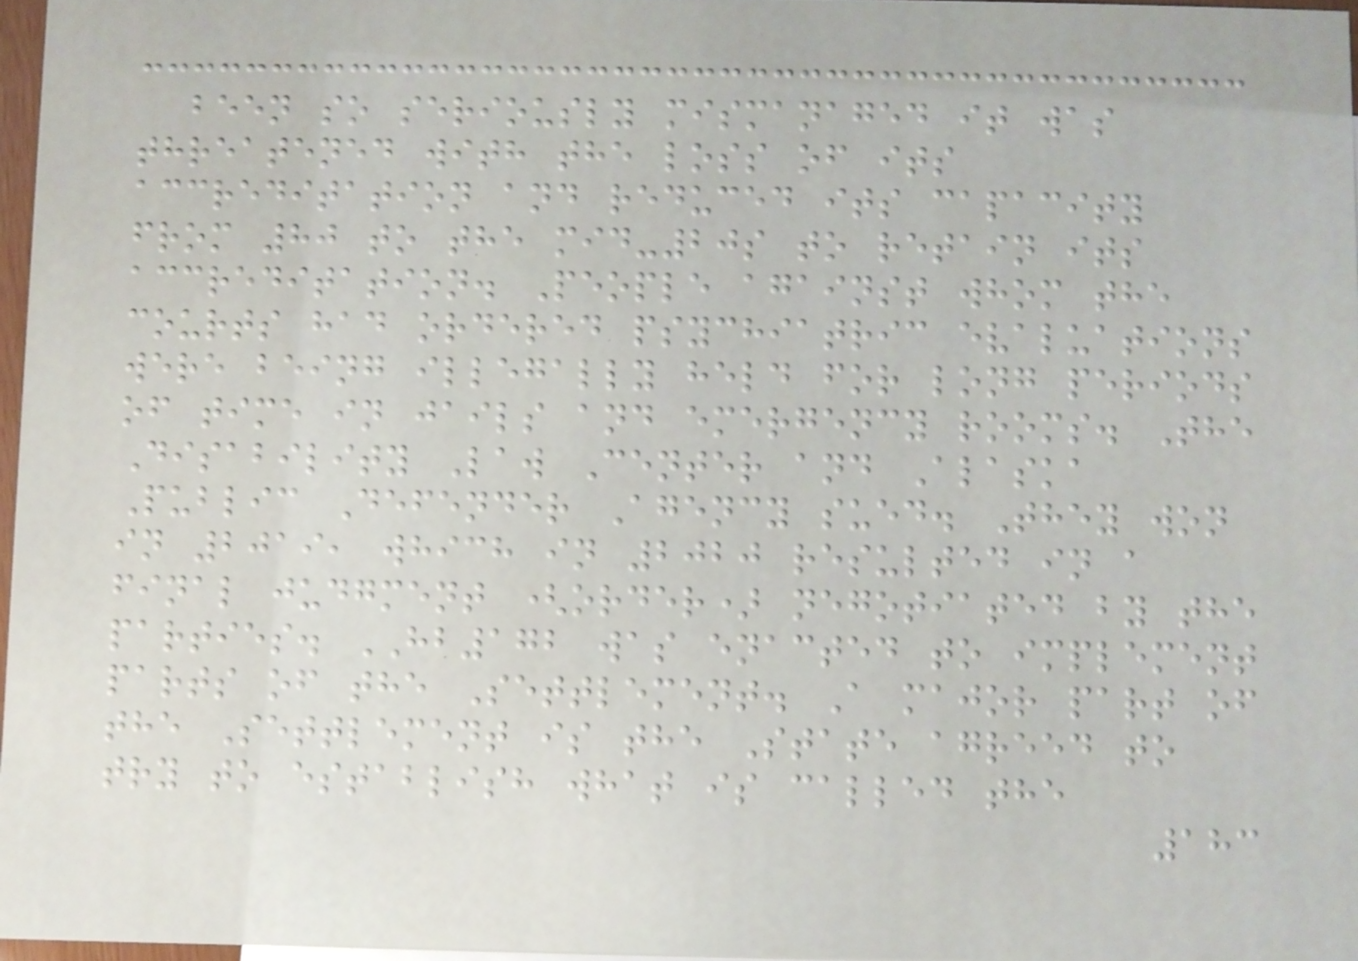been so seriously mismanaged it was
threatened with the loss of its
accreditation and reduced its capacity
from 80 to the mid-20s to retain its
accreditation. People against whom the
courts had ordered psychiatric evaluations
were being illegally held for long periods
of time in jails and emergency rooms. The
Disability Law Center and Alaska
Public Defender Agency sued. They won
in 2019, which in 2020 resulted in a
final judgment (order) negotiated by the
parties. HB172 was enacted to implement
parts of the Settlement. A major part of
the Settlement is the State agreed to
try to establish what is called the
183
